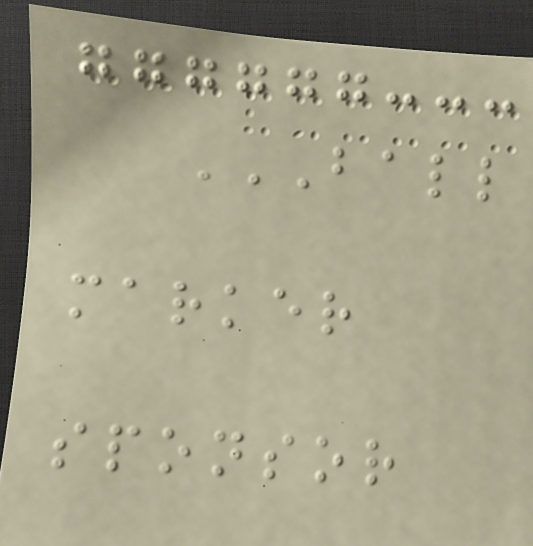BALL
MARKER
SPONSOR
